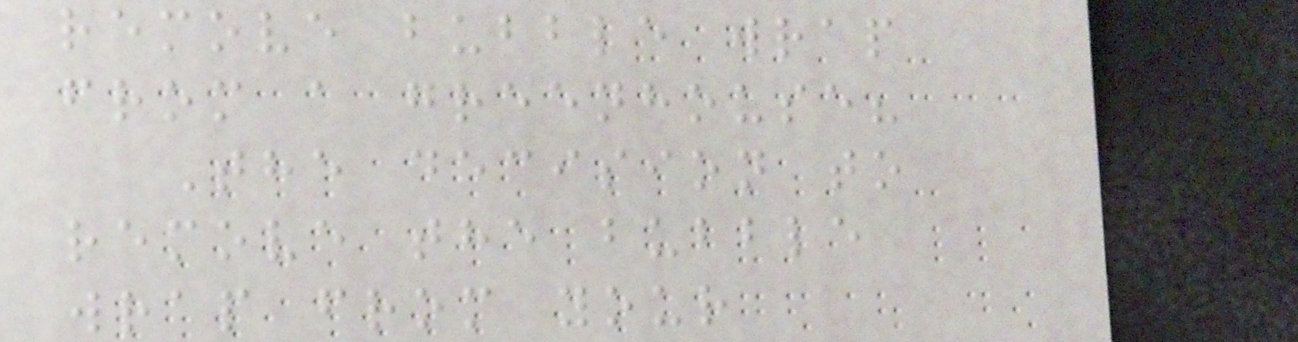remove bubble wrap
from a greenhouse?
The decision to
remove the bubble
wrap from your
